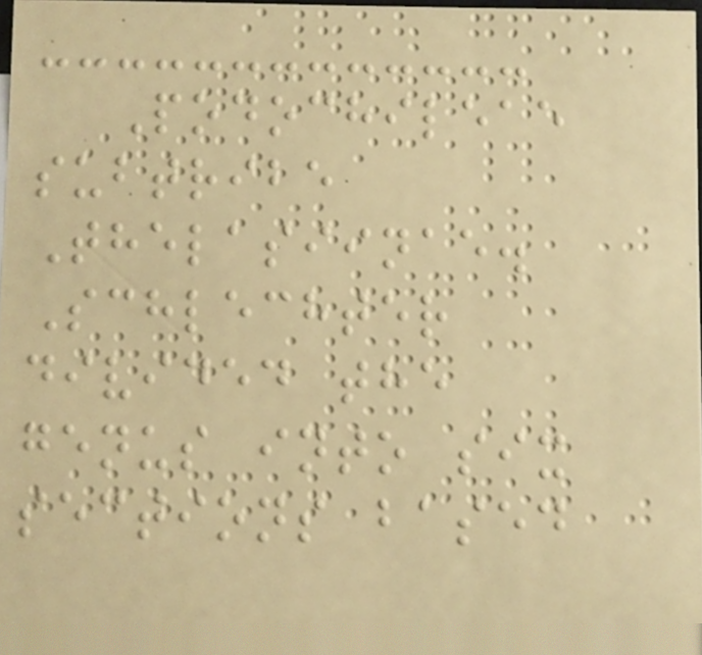Podochileae
subtribe
Thelasiinae.
Schlechter
divided the
genus into six
sections based
